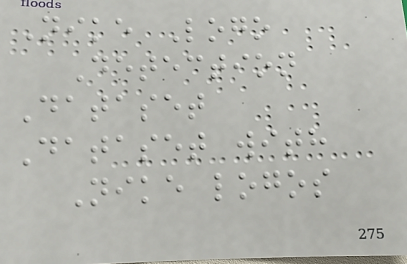Nike Logo
Detection
Dataset
Dataset with
Nike logos
